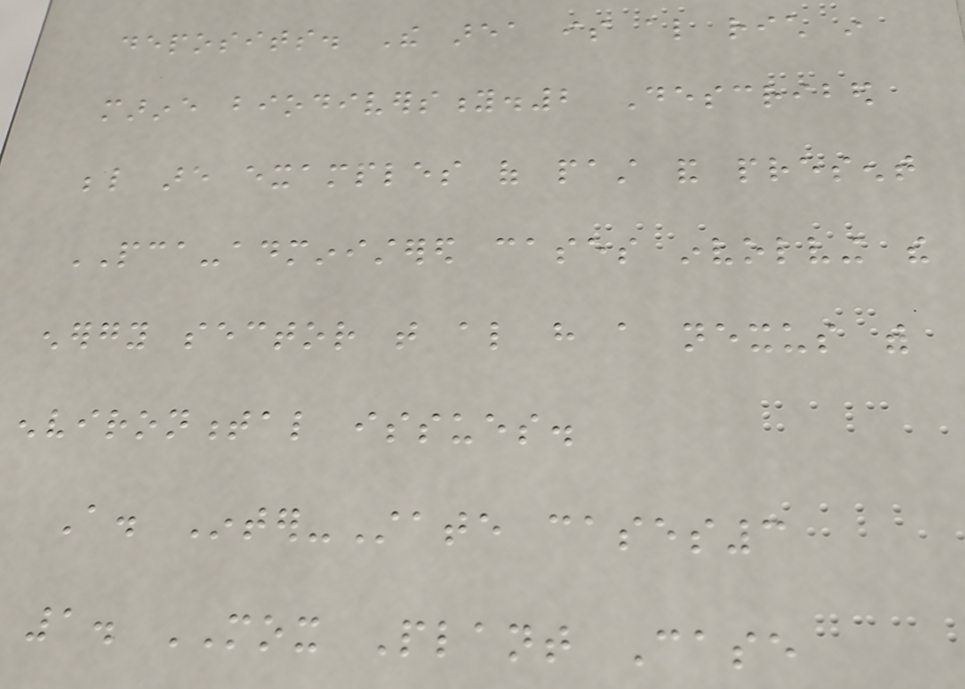deposits. The area is also rich in
marine biodiversity.2 Described
below are examples of past and present
PCA-administered cases involving the
energy sector that also have a nexus with
environmental issues.
A. Inter-State cases3
1. MOX Plant Case
